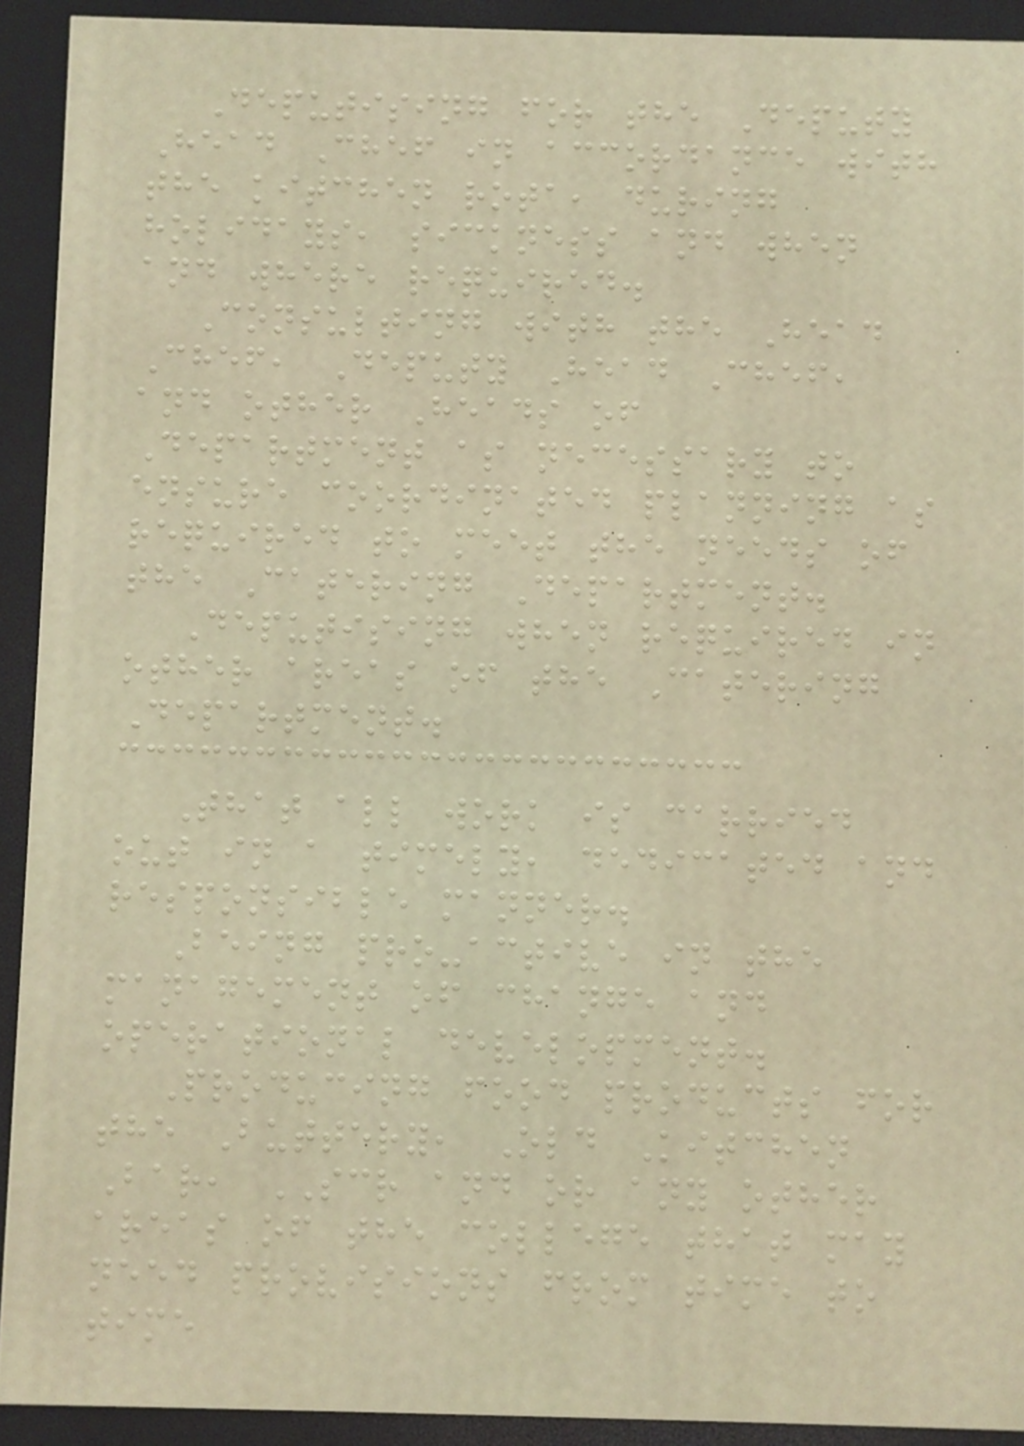Deputising for the Deputy
Head Chef in accordance with
the kitchen rota, during
holidays, sickness and when
and where required.
Consulting with the Head
Chef, Deputy Head Chef,
and other Heads of
Department as necessary to
ensure coordinated planning as
required to meet the needs of
the Catering Department.
Deputising when required in
other areas of the Catering
Department.
That all work is carried
out in a timely, dedicated and
responsible manner.
Being pro-active in the
management of change and
operational development.
Producing food products for
the Buttery, Old Kitchen
Bar, SCR and or any other
areas of the college that may
need provisions from time to
time
